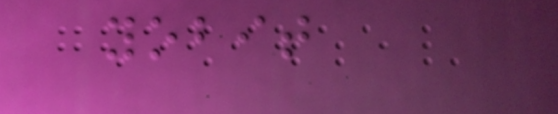yobit
